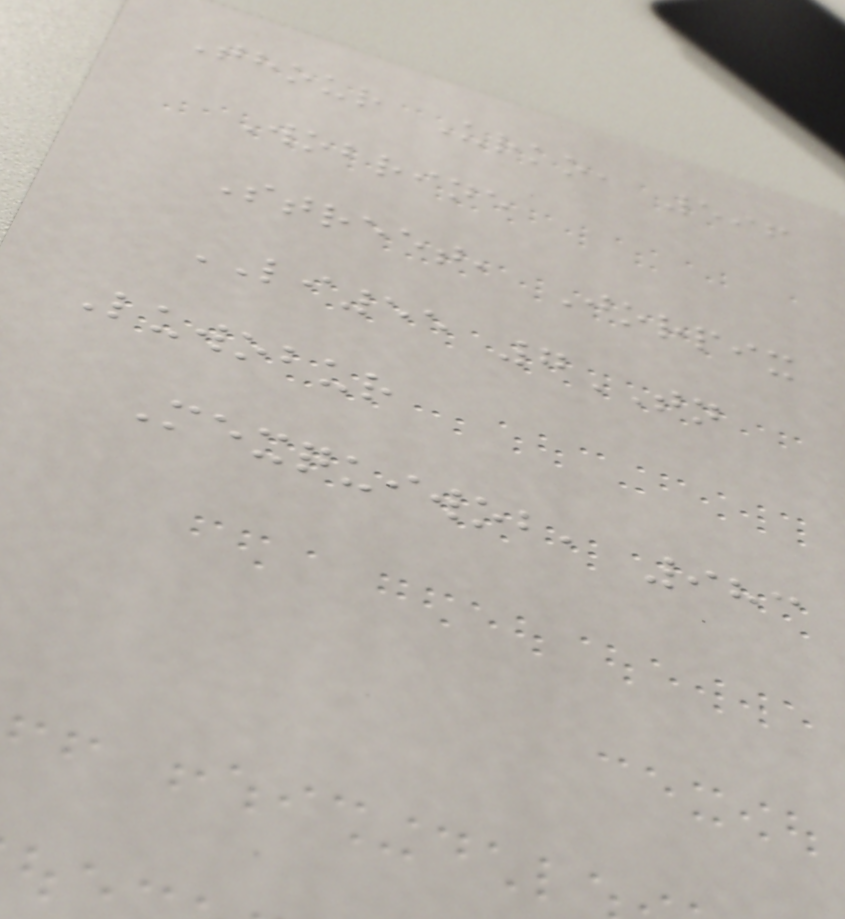Thour Urko, 596
Wobrine
Street, Jorpix
LI55 7TN
Luwobur
Mexquiwob, 983
